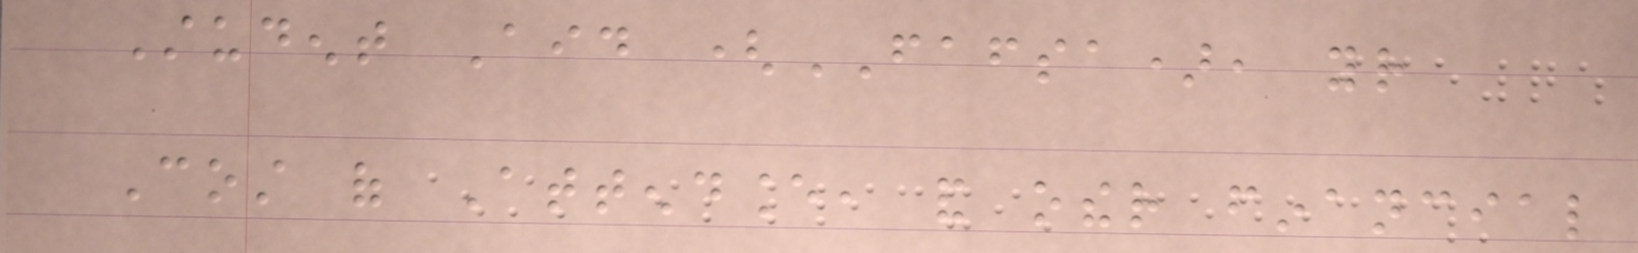Student Aid (FAFSA), your
Cost of Attendance, and other financial
